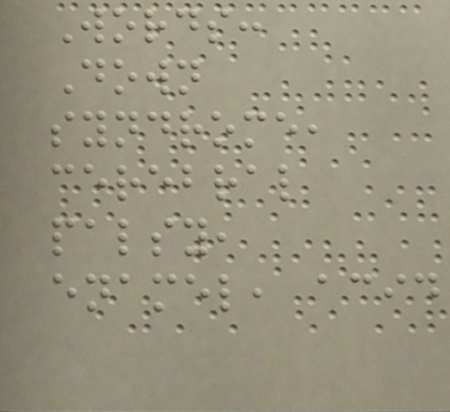Words:
Down
syndrome,
cerebral
palsy,
enamel, acid
